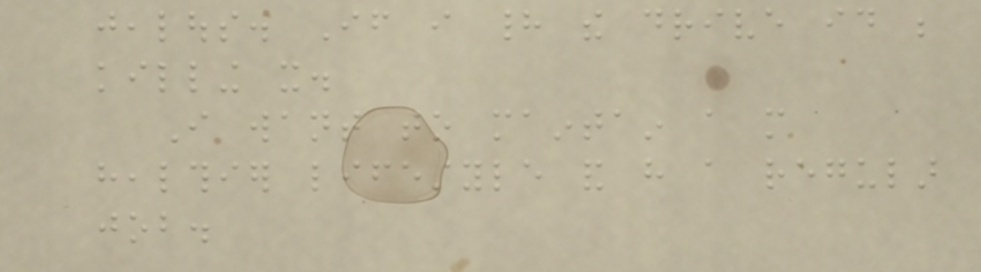jealous. If i had the drive id be
killing it.
I want to maintain a more
healthier lifestyle and have a regular
job.
